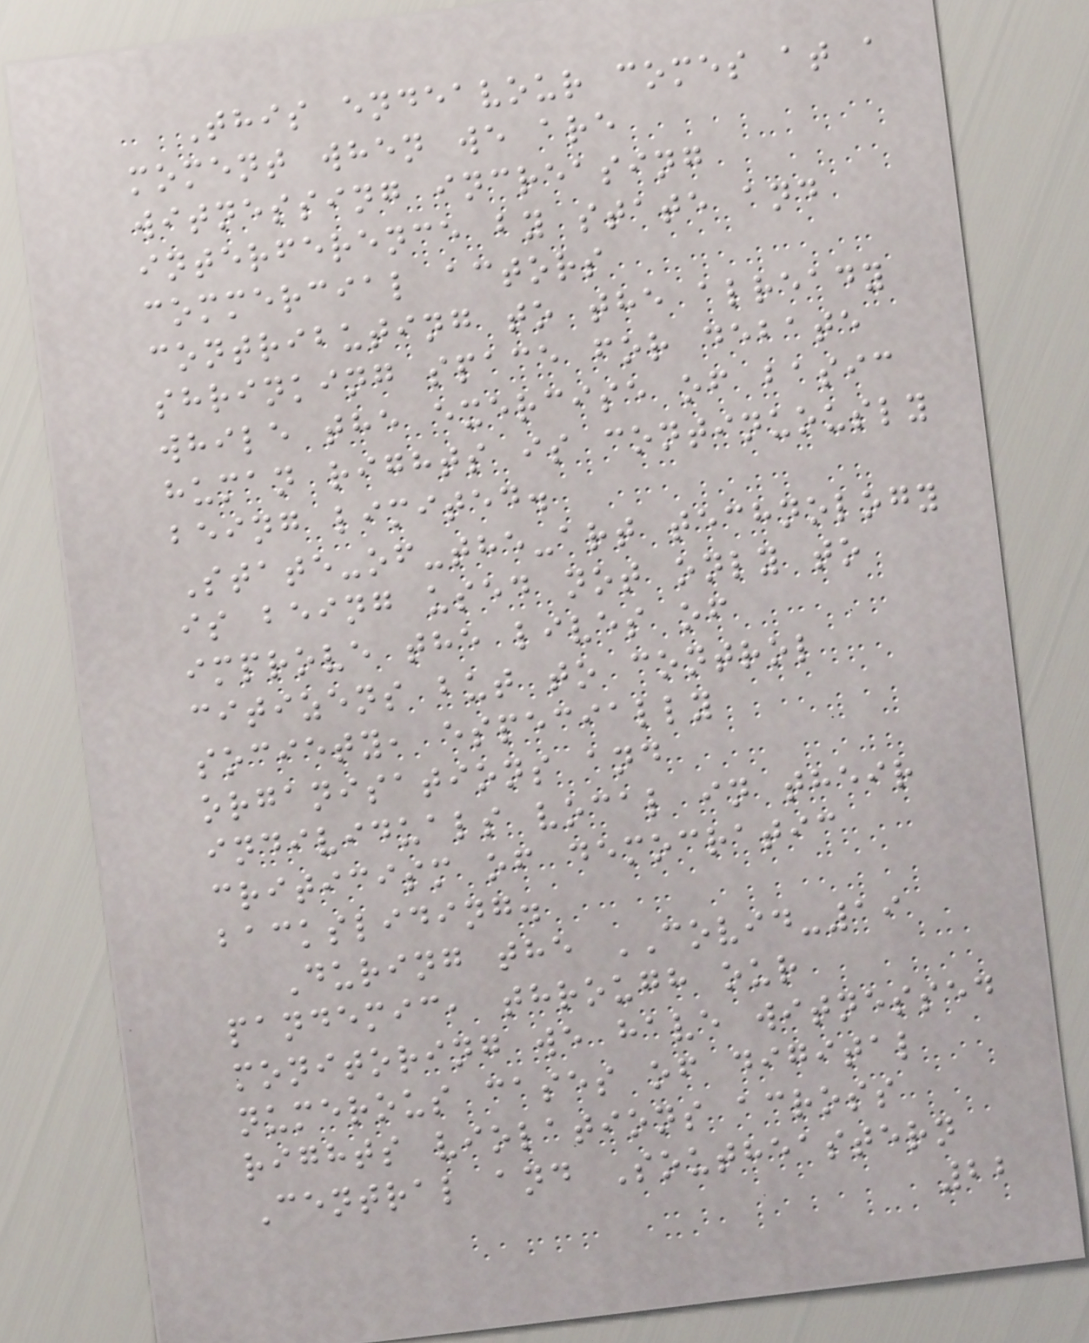This endeavour comes at a
moment when we are
witnessing increasing
interference by state and
commercial actors
contributing to the already
shrinking space for debate
while the exercise of basic
human rights is continuously
being limited.
State-of-the-art technology
is being used not only to
improve the lives of
citizens but to control
society, especially
organisations and
individuals vocal in their
criticism of democratic
backsliding.
During the COVID-19
pandemic, through our
monitoring we have witnessed
numerous cases of digital
rights violations across
Central and Southeastern
22
